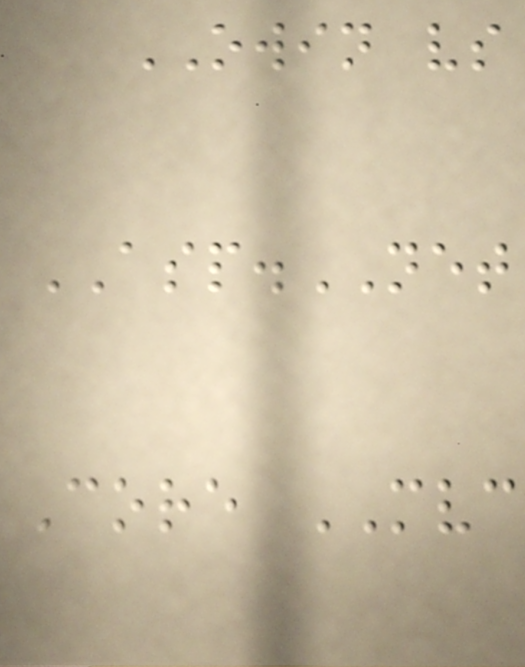OWIN vs
ASP.NET
Core MVC
